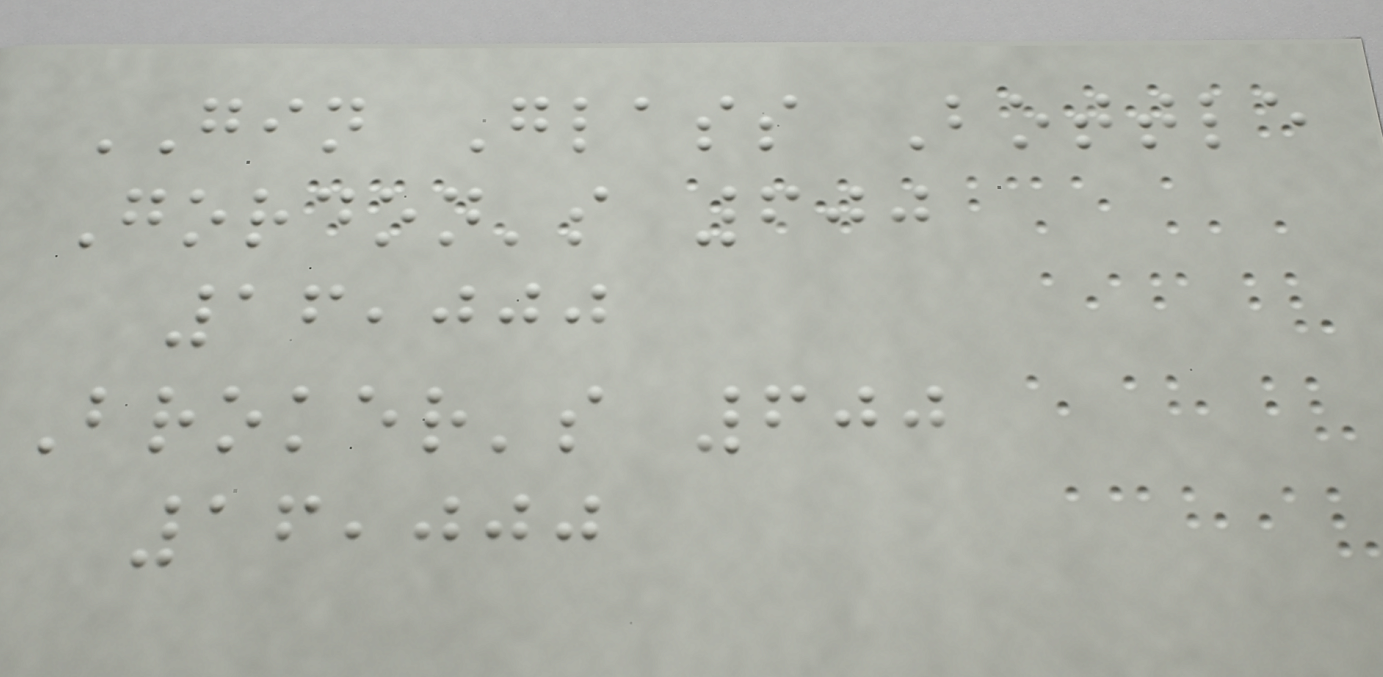GIN Glass Bottle
Gordon's 600
16,000
Broker's 600
16,000
